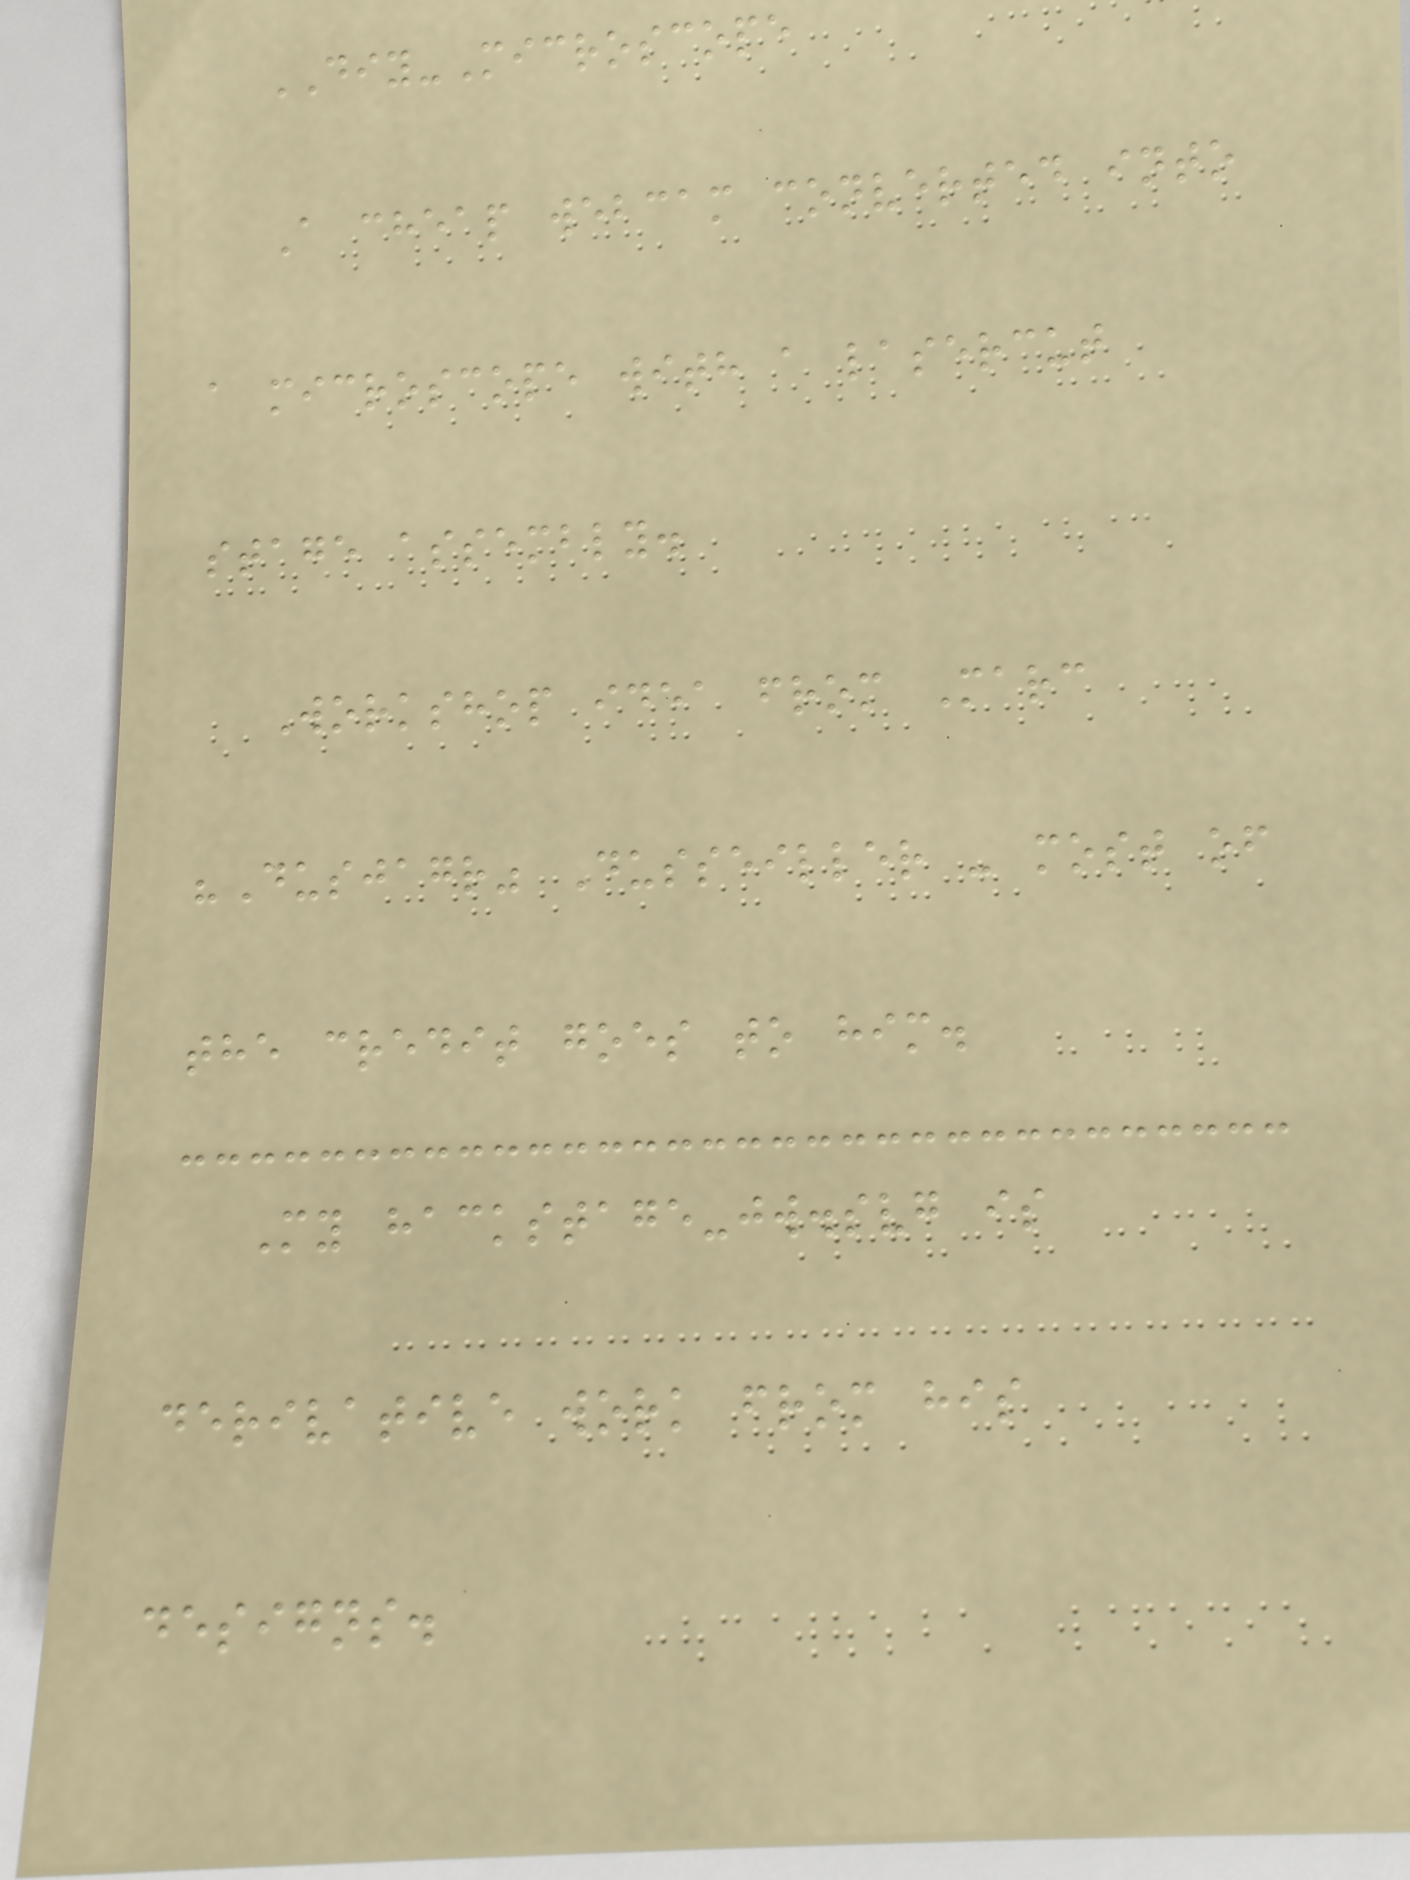DIY-Microscope
A cheap webcam converted into
a microscope with a lasercut
stage assembly.
Workshop idea from Marc
"Dusjagr" Dusseiller - most of
the credit goes to him.
My hackstage-jw.svg is
derivative work from his
designs.
